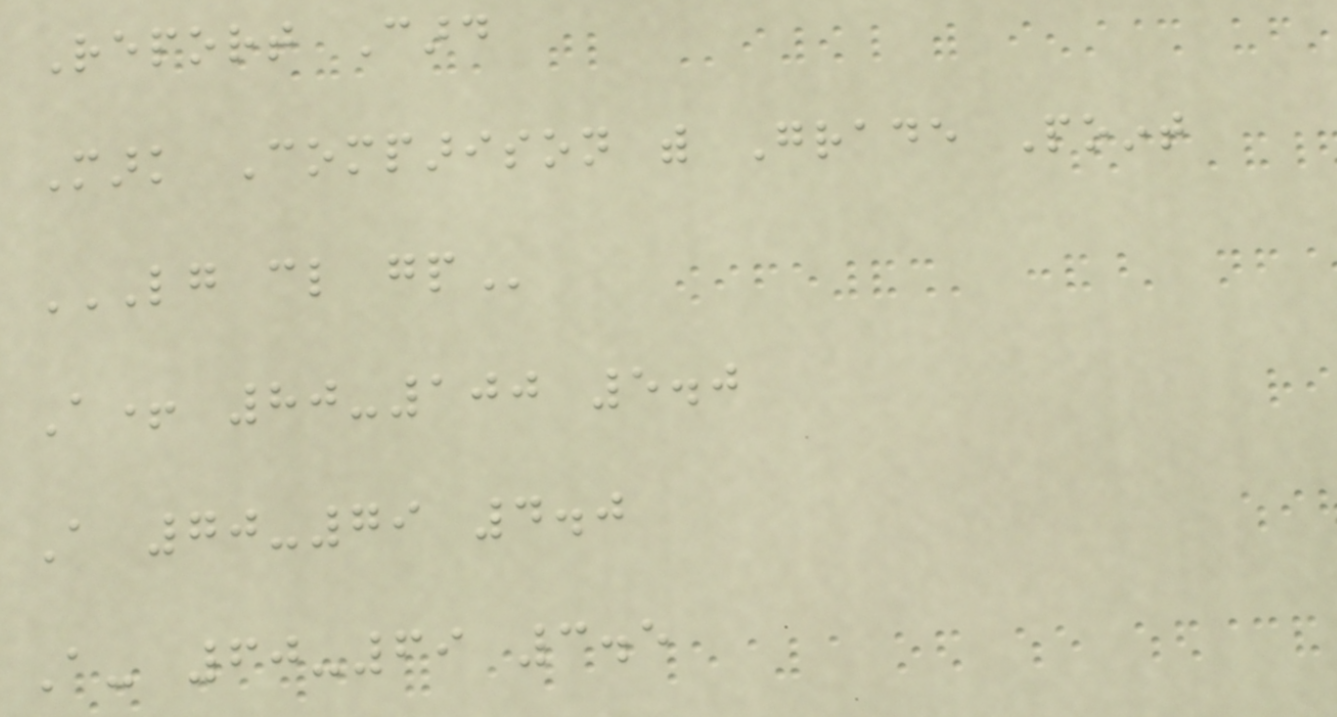Report Card
Mark Comparison with Grade Point
LG CL GP
A+ 80-100 5.0
A 70-79 4.0
A- 60-69 3.5
